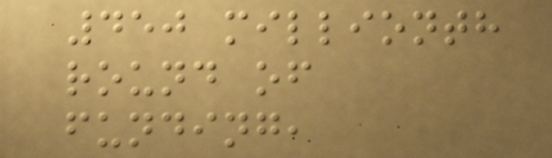450 millionth
round of
funding,
